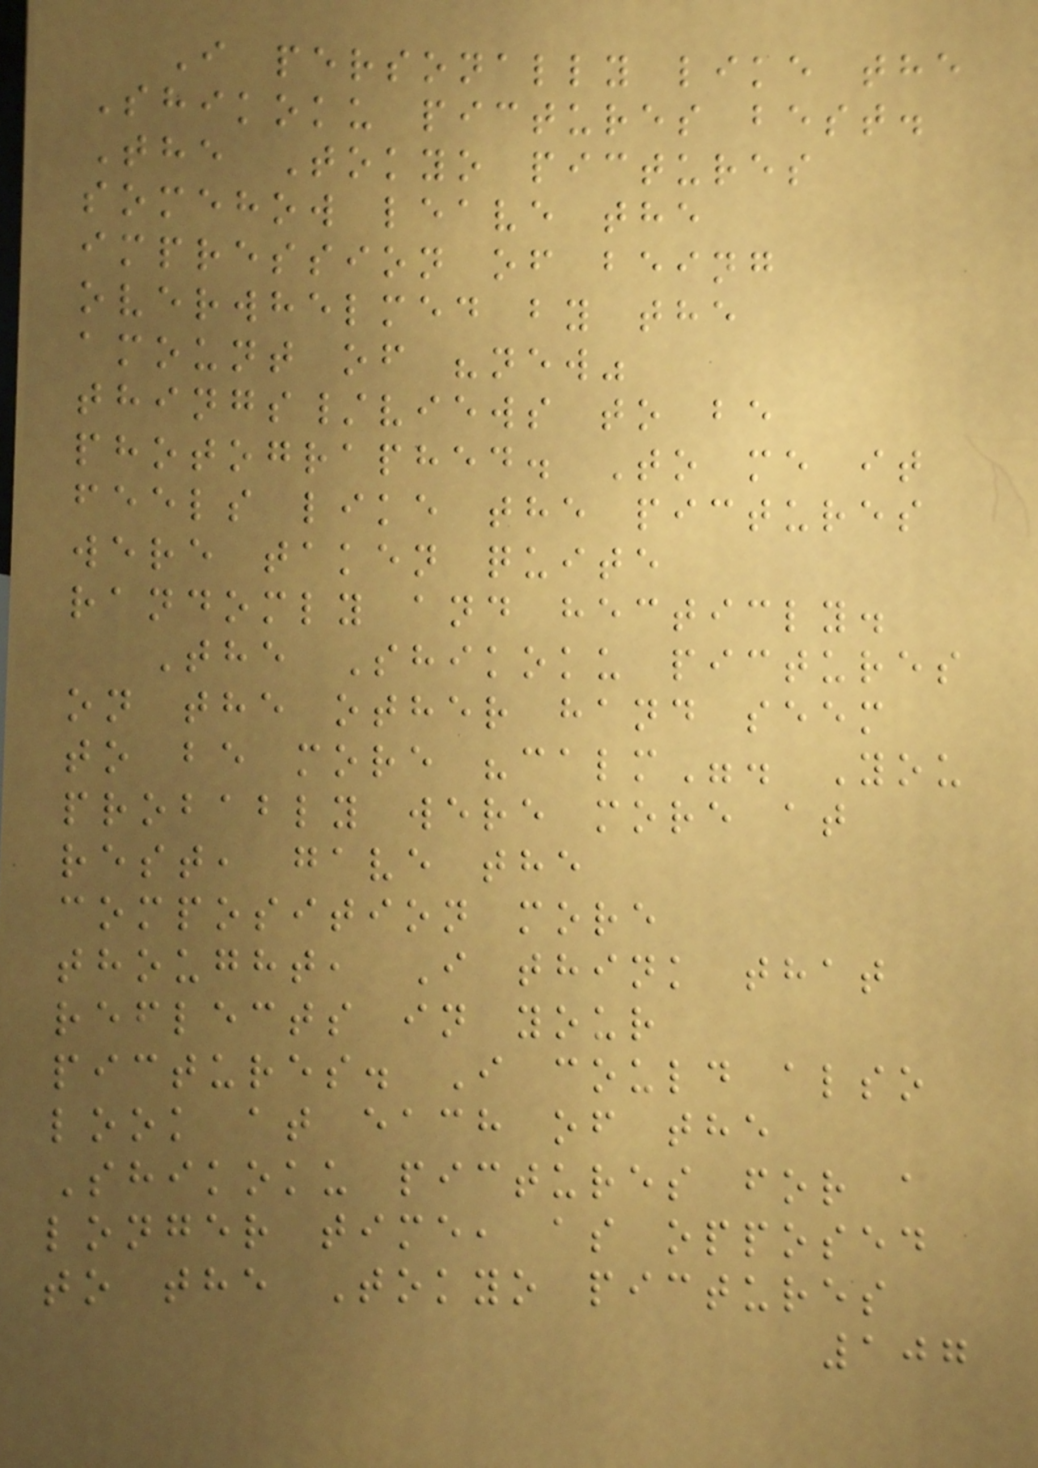I personally like the
Shikoku pictures best.
The Tokyo pictures
somehow leave the
impression of being
overwhelmed by the
amount of "new"
things/views to be
photographed. To me it
feels like the pictures
were taken quite
randomly and hecticly.
The Shikoku pictures
on the other hand seem
to be more "calm". You
probably were more at
rest, gave the
composition more
thought, I think that
reflects in your
pictures. I could also
look at each of the
Shikoku pictures for a
longer time, as opposed
to the Tokyo pictures
107
